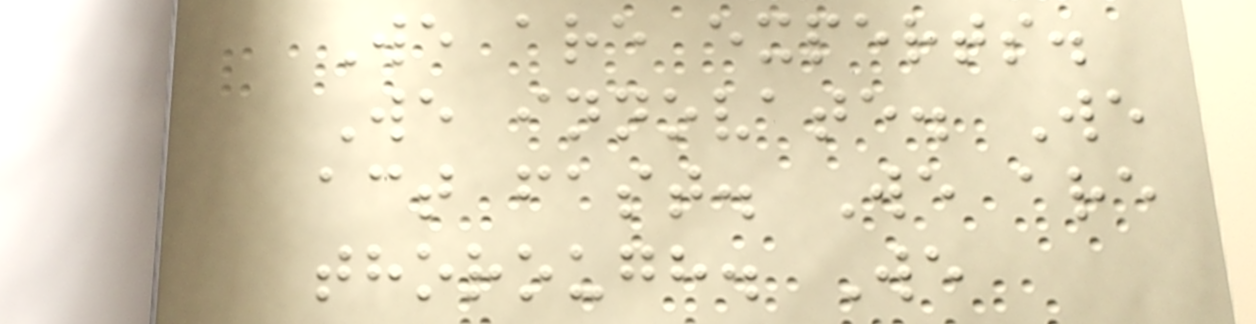We are experts.
We innovate. We
act fast. We are
thorough. We
